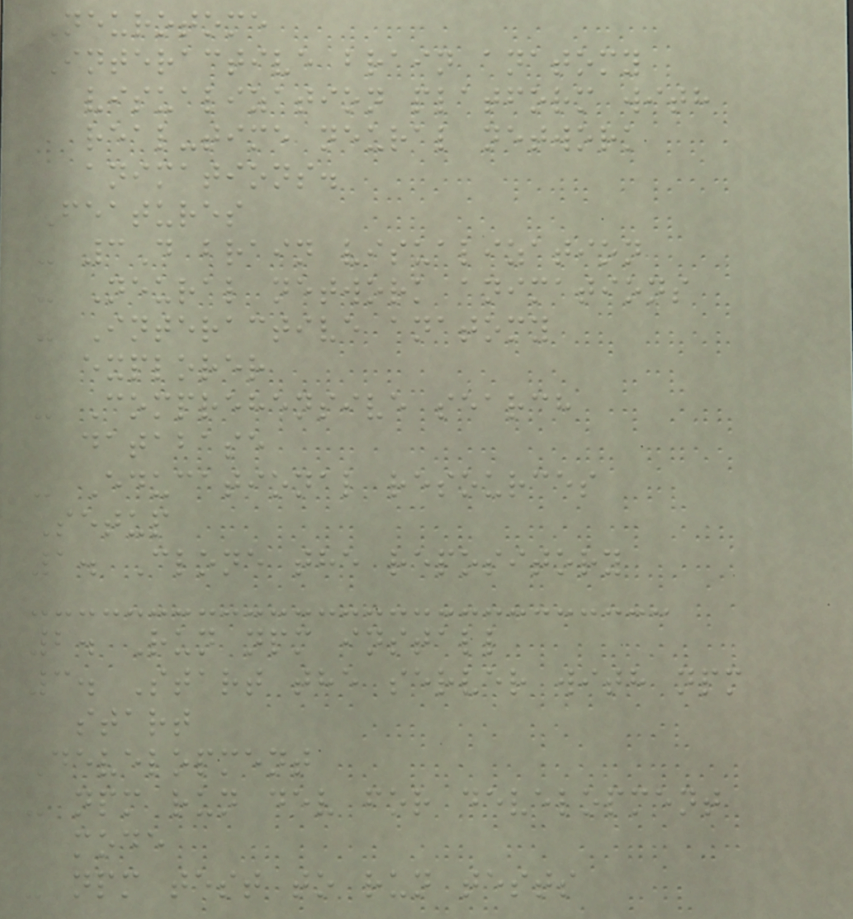Neurotome
Interactive brain anatomy
visualization platform with
real-time neural network
animations.
Features
- 3D brain visualization
- Neural network animations
- Interactive anatomy
explorer
- Comprehensive search
database
- Educational resources
Setup
1. Clone the repository
2. Run npm install
3. Start the server with npm
start
Development
- npm run dev for development
mode
- npm test to run tests
